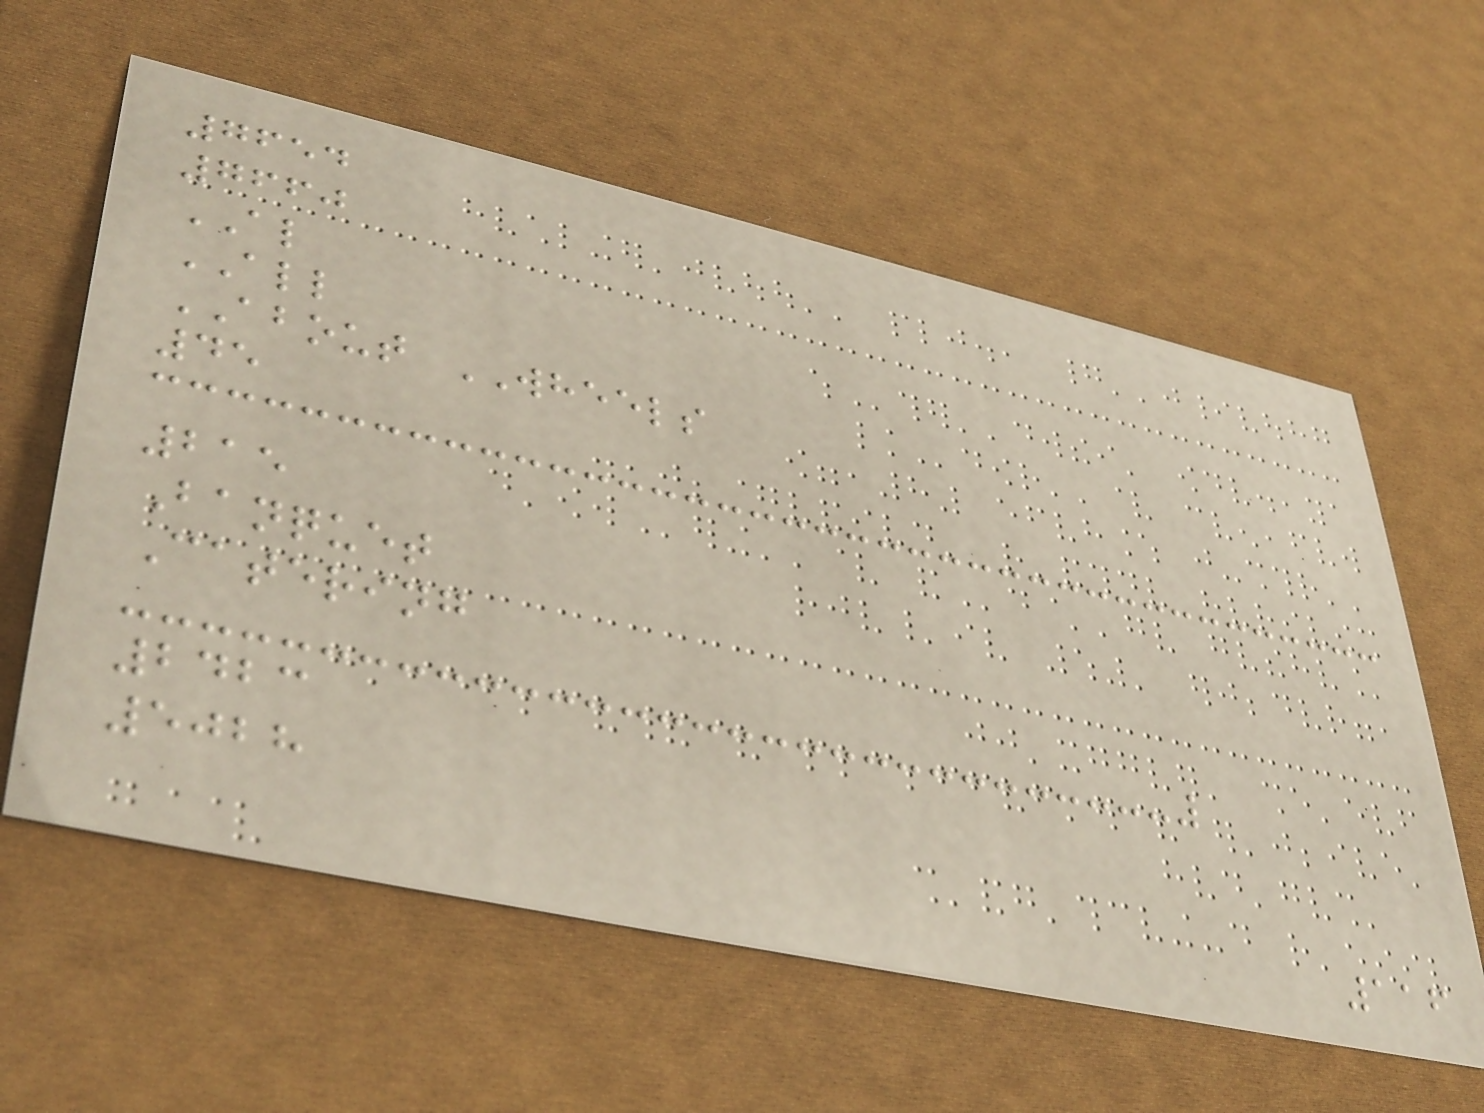7654
7660
AL
ALL
ABOUT WHEELS
45
215
Banquet
Catering
2423
5028
116
